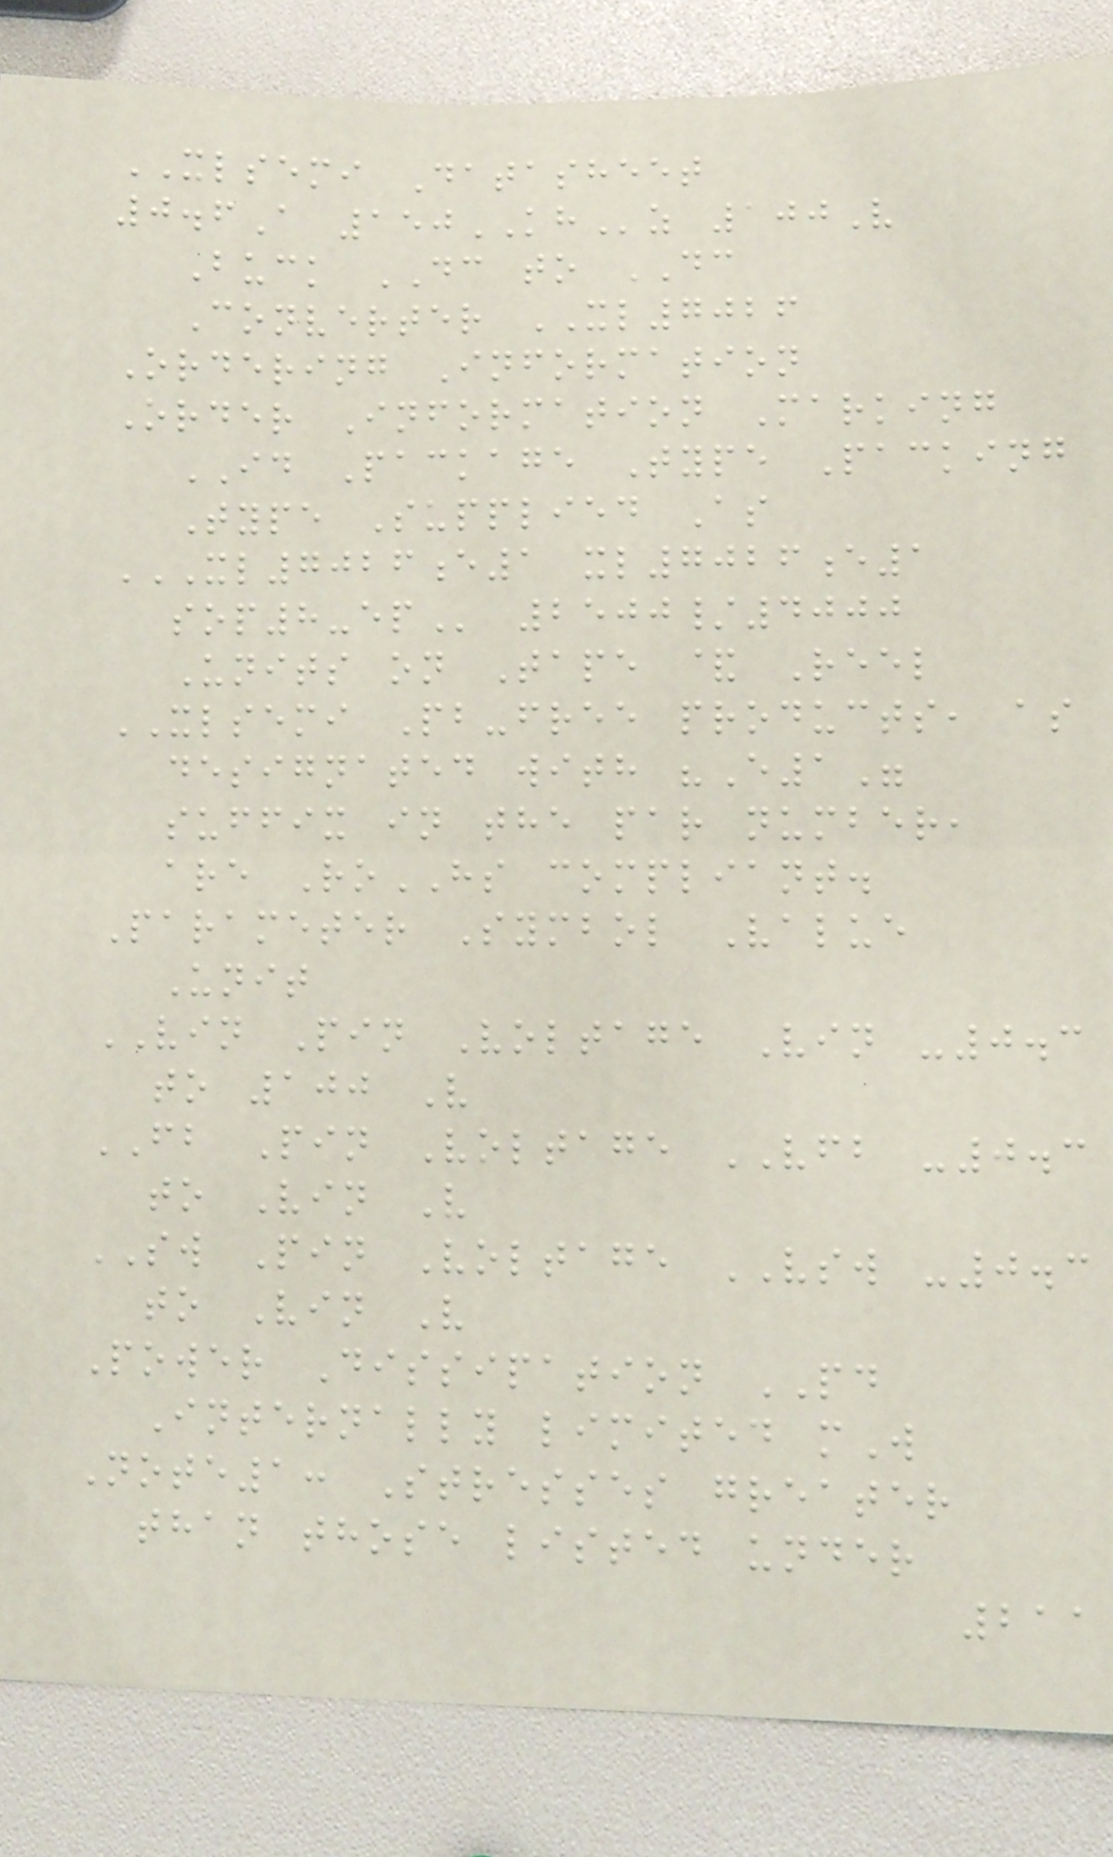XLSEMI Datasheet
0.6A 150KHz 100V
Buck DC to DC
Converter XL7026
Ordering Information
Order Information Marking
ID Package Type Packing
Type Supplied As
XL7026E1 XL7026E1
SOP8-EP 2500/4000
Units on Tape & Reel
XLSEMI Pb-free products, as
designated with "E1"
suffix in the par number,
are RoHS compliant.
Parameter Symbol Value
Unit
VIN Pin Voltage Vin -0.3
to 100 V
FB Pin Voltage VFB -0.3
to Vin V
SW Pin Voltage VSW -0.3
to Vin V
Power Dissipation PD
Internally limited mW
Note1: Stresses greater
than those listed under
211
